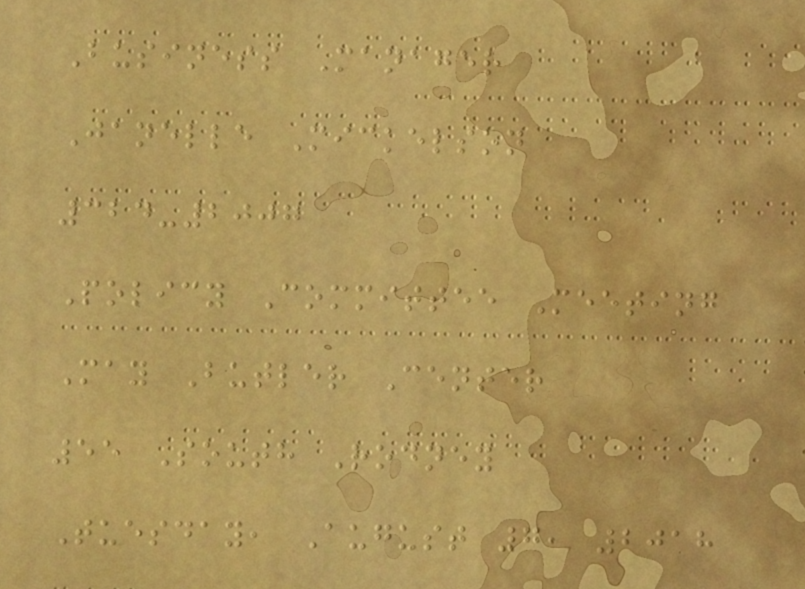Business Manager
Janelle Mickelson
324-2007
Policy Committee Meeting
May Butler Center
55 South Rodney
Tuesday, August 7, 2018
